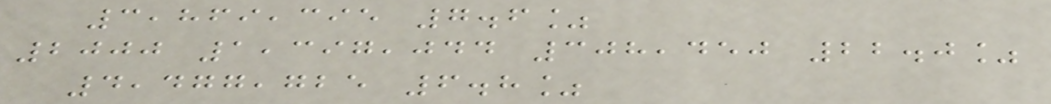3,869,395 7.6%
2000 1,397,044 308,450 22.0%
4,477,725 6.8%
